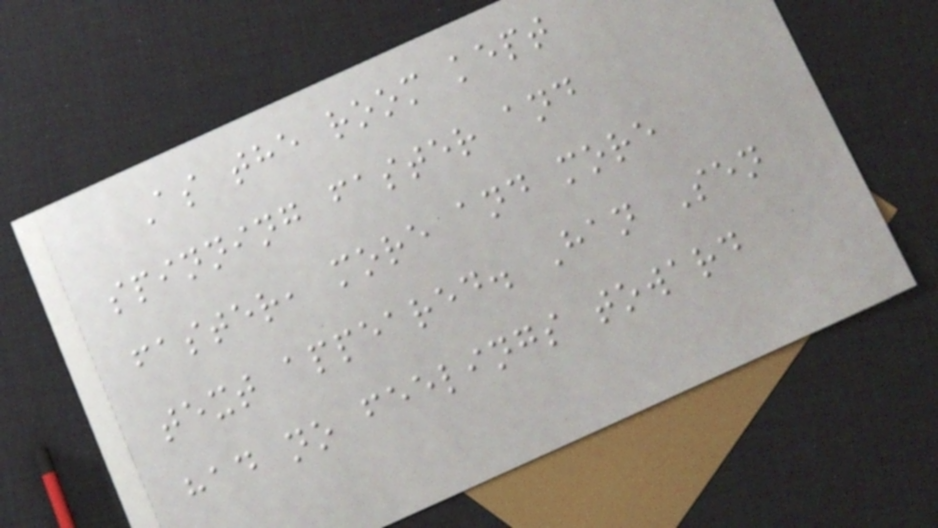As the room kept
spinning faster and
faster, more and more
text appeared. Han Sen
had no feelings toward
